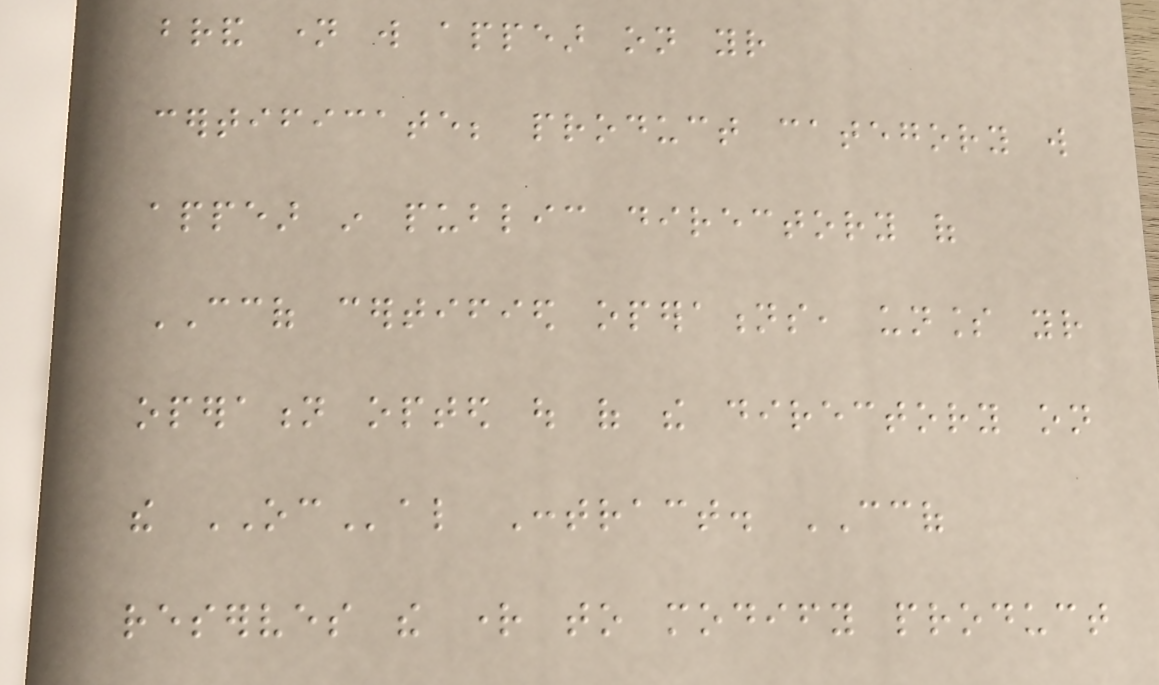brand name will appear on your
certificate; product category will
appear in public directory of
CCOF certified operations, unless your
operation opted out of the directory on
the OCal Contract. CCOF
reserves the right to modify product
